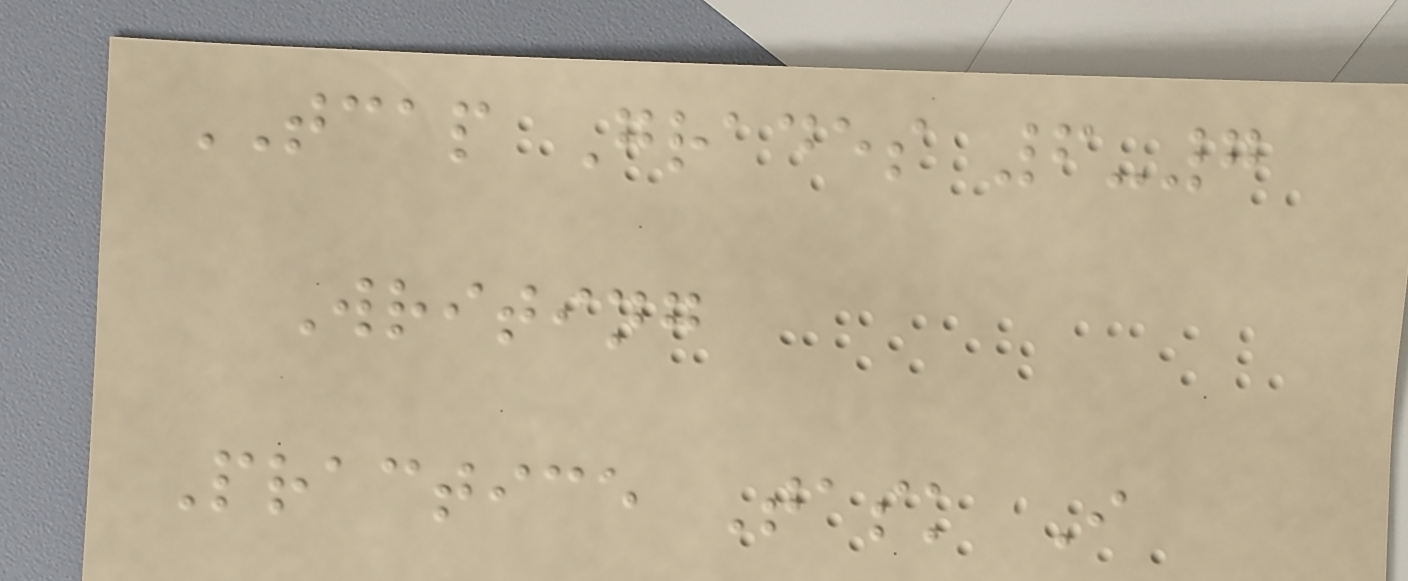TCAP Grades 6-7
Writing
Practice Task I
